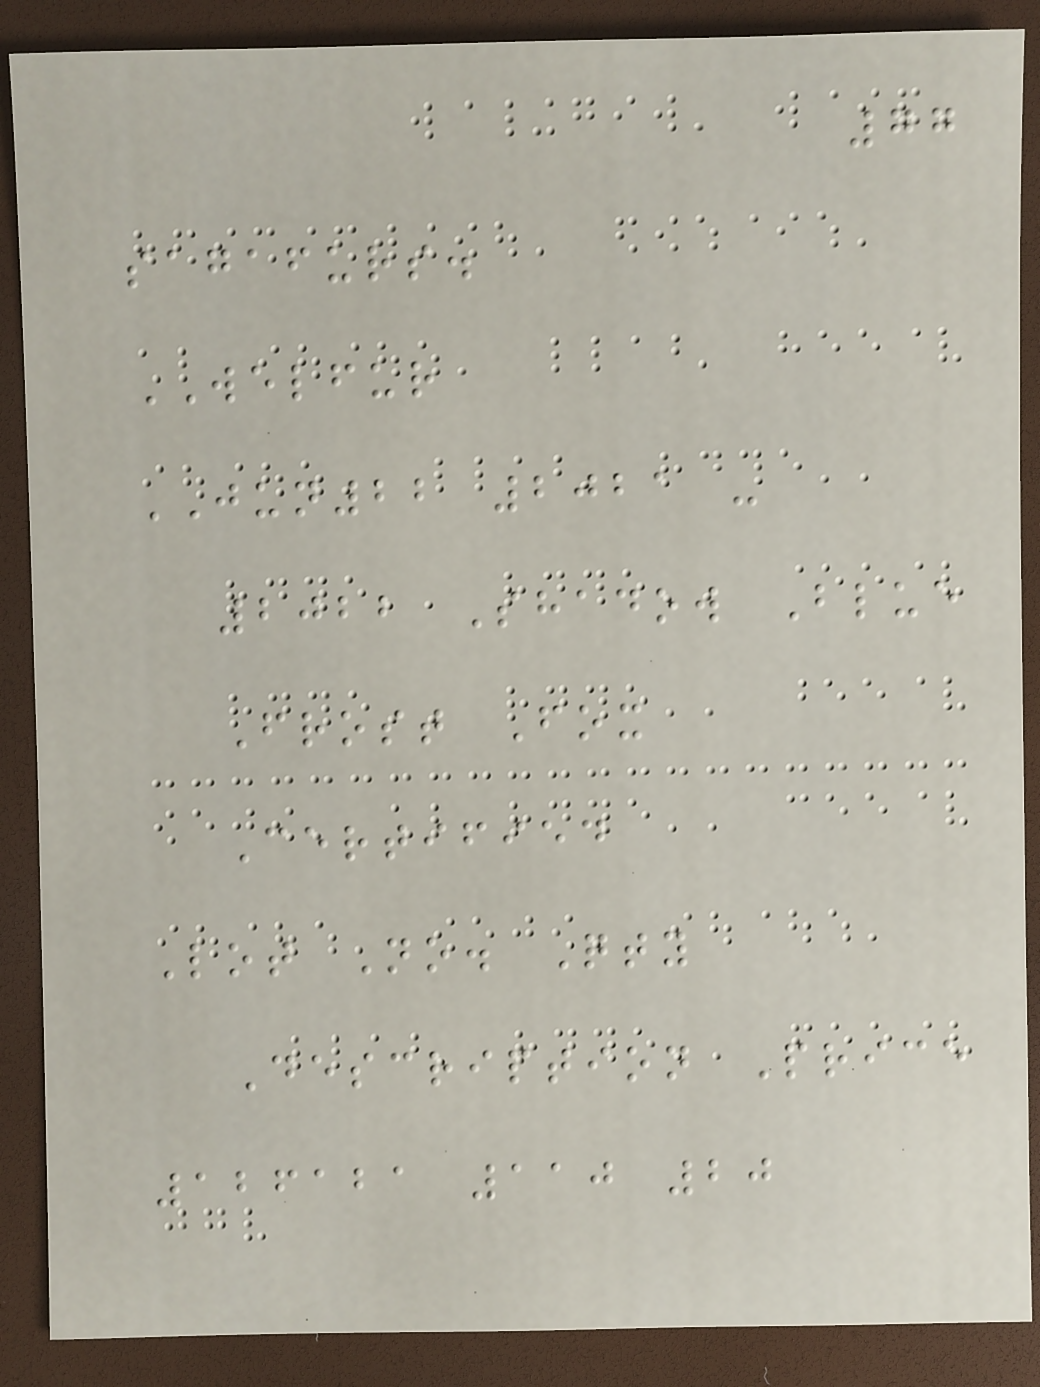77
sagafurs.
WELFUR
JUN22 2021 -
2022 Shadow Blue
Frost Fox
Certified
Lot No. Qty
Description Price
126121 110 20
